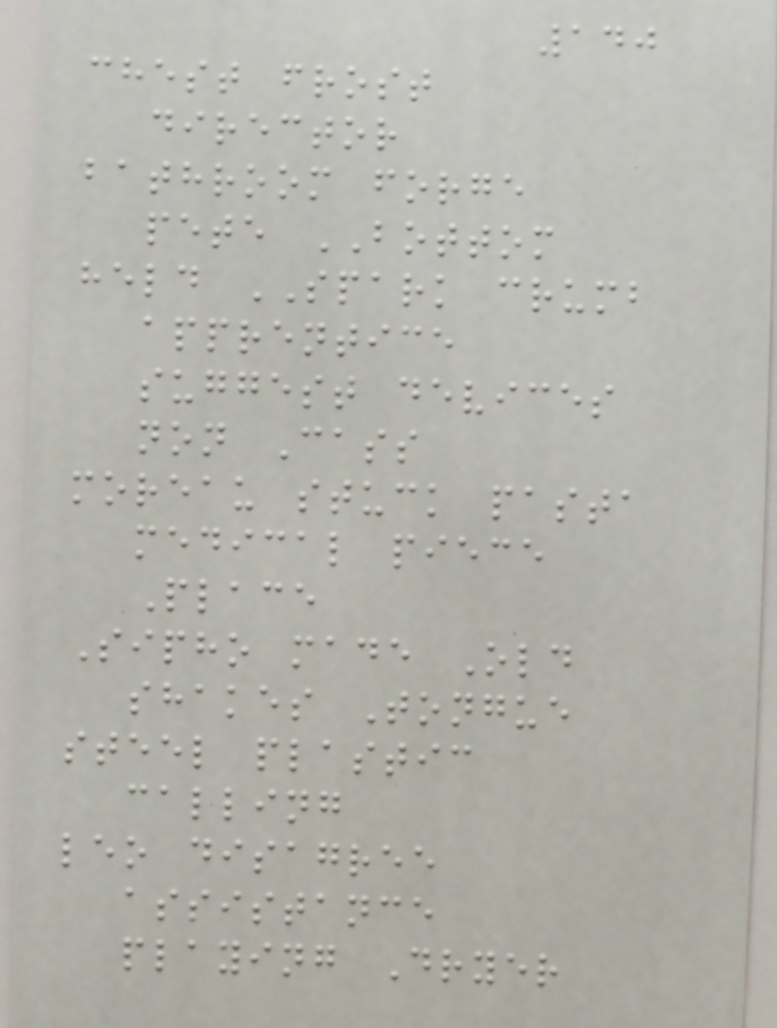140
chest frost
director
bathroom forge
pete BOTTOM
held SPARK crumb
apprentice
suggest devices
non Cass
moreau stuck pasta
medical piece
Place
Sipho made Old
shakes Tongue
steel plastic
calling
leo disagree
assistance
playing Dryer
